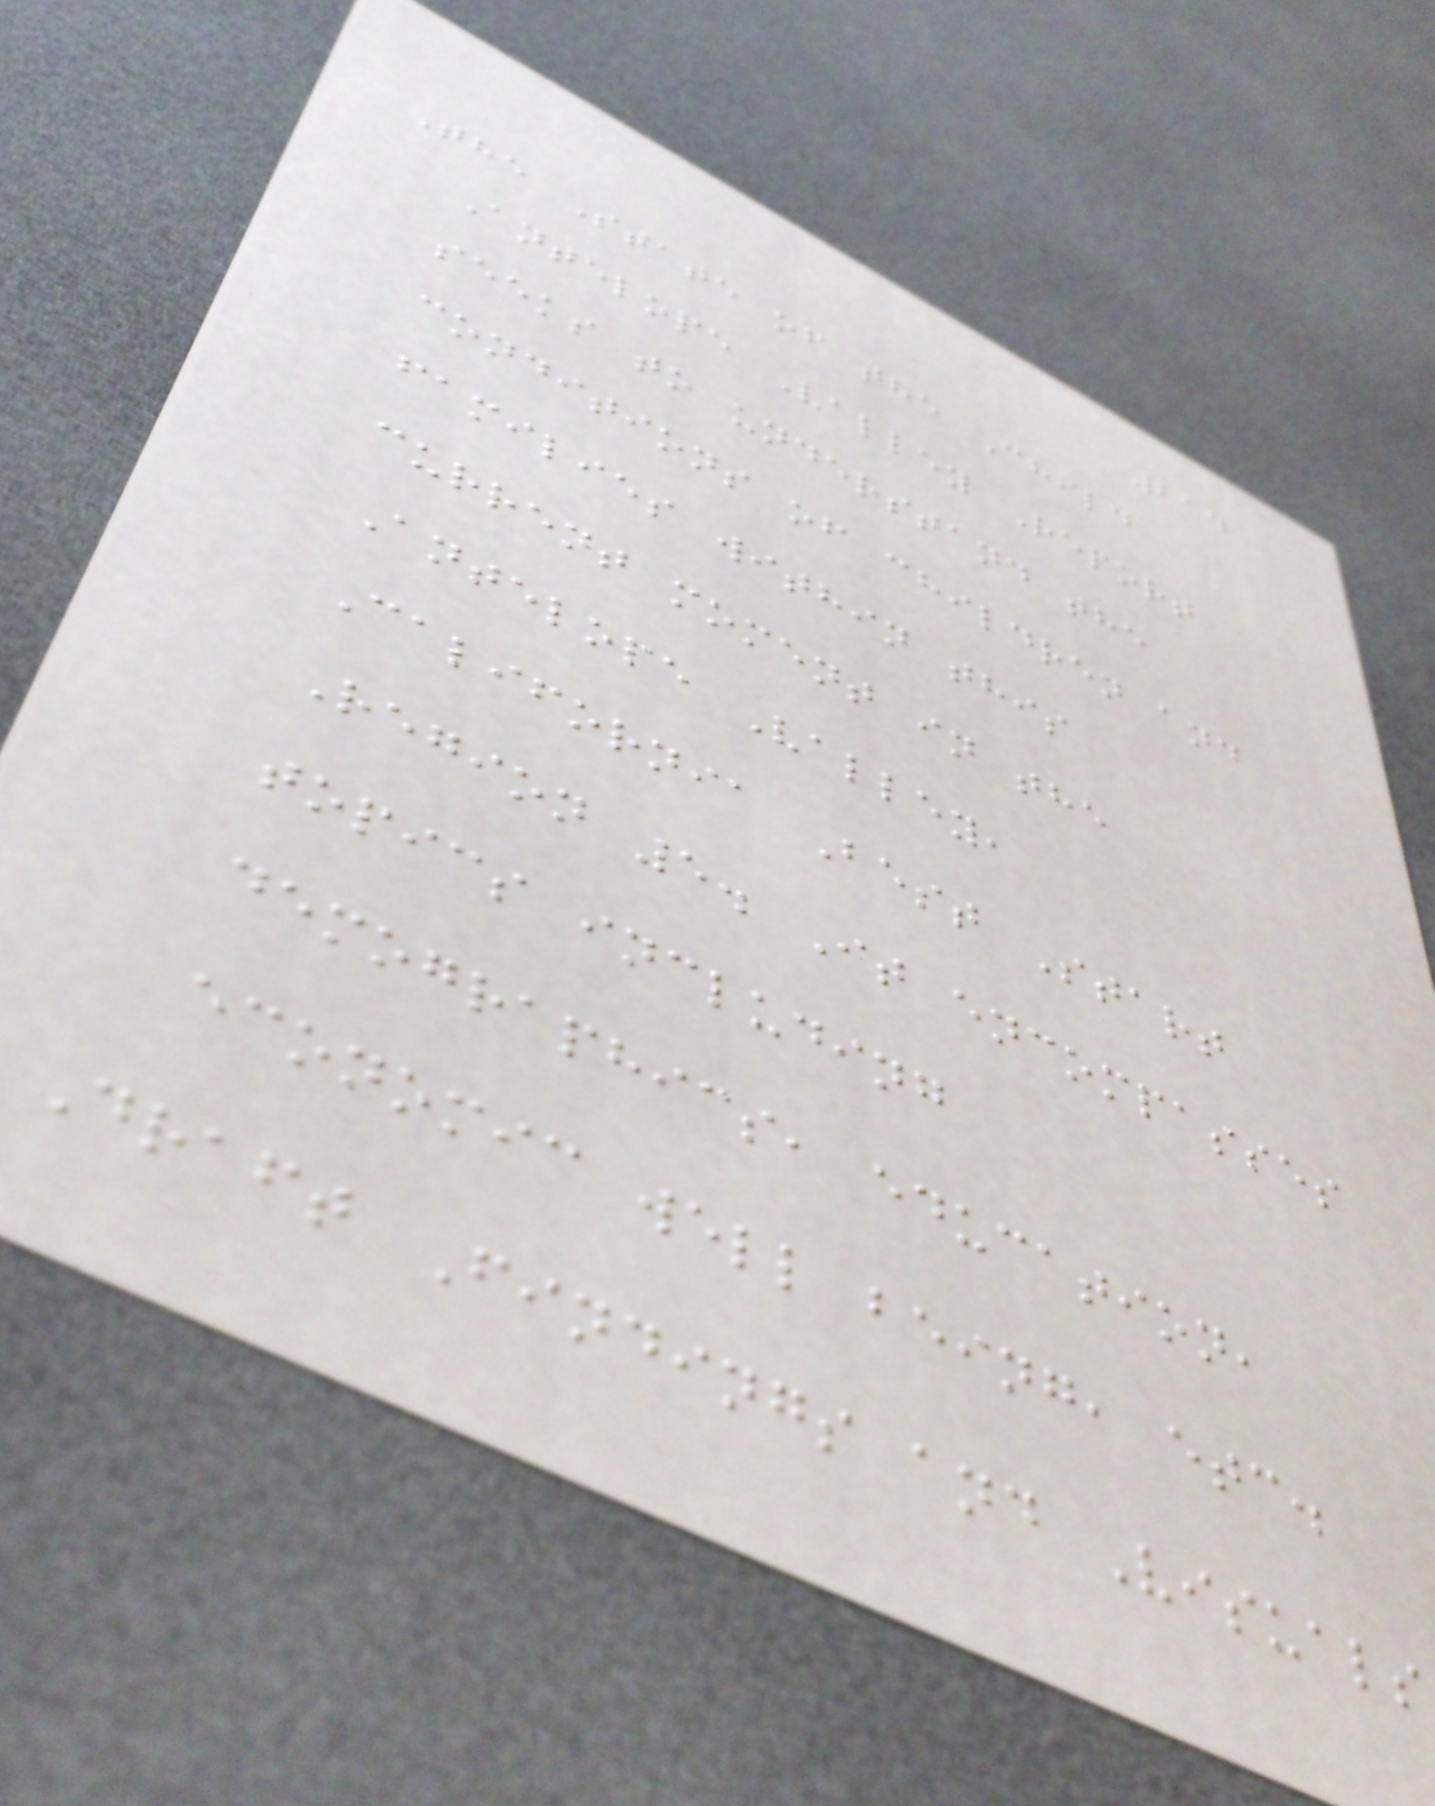214
The State of the Child
Antelope Valley Report
seeks to understand the
conditions of children and
families within this
current moment in the
Antelope Valley,
California Best Start
Region 5. It encompasses
topics including
demographics, education,
economic well being, etc.
Draft Findings and Visuals
